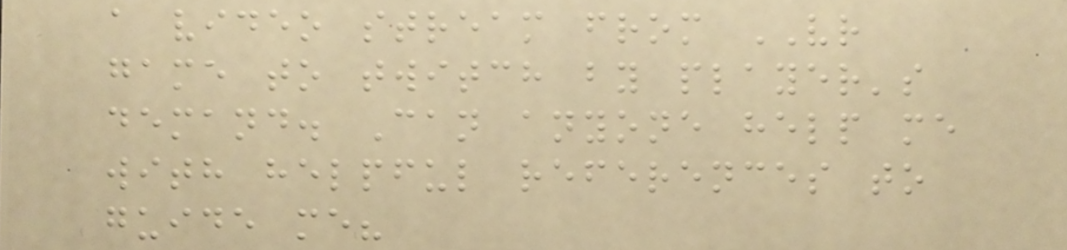a video stream from VR
game to twitch by player's
demand. Can anyone help me
with helpful references to
guide me?
